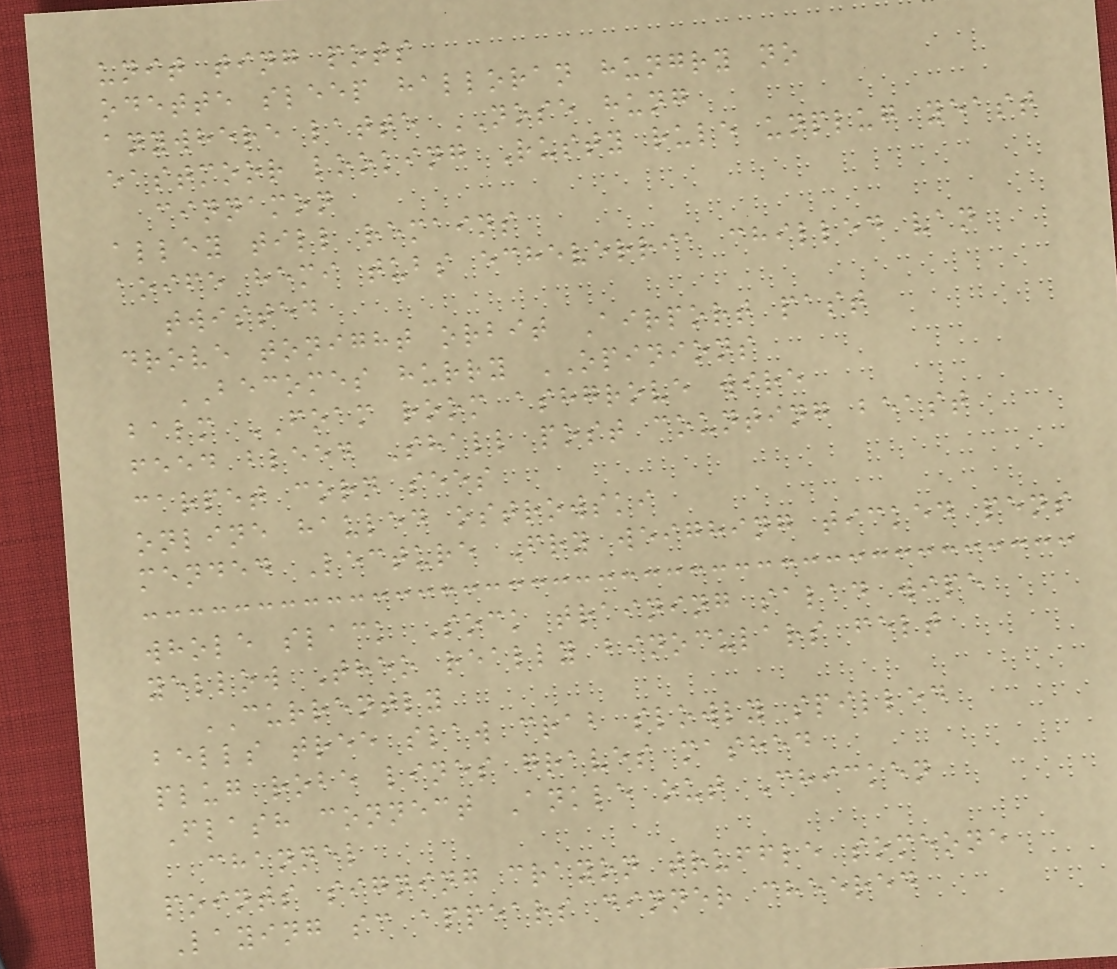unit ting pots
odette sleep halloran hungry no
anywhere latte NOSE hung
eastmoor looking Rusty rule unplug yeast
cinnamon
alley till remains
aoife hemi tubs echeverria chilled van
twisted
drove tonight orbit Airport past
BECOMES hurry OPINIONS
balm FOAM room ashgrove wire
feed bleed Shall post counting beast
carpet corn sees
online hauled ostrowski
mended Lecture Fry weighing ticked pens
whole slack Sock training salad wipe
yellow Theo really binoculars felt
CURRENTLY
bells tree slaw crab slowly spilled
plug robe lines graves mashed
Flash connect Ankle out Chicken
channel
points signing crayon truffle someone
Laying sc appears dinner cheered
